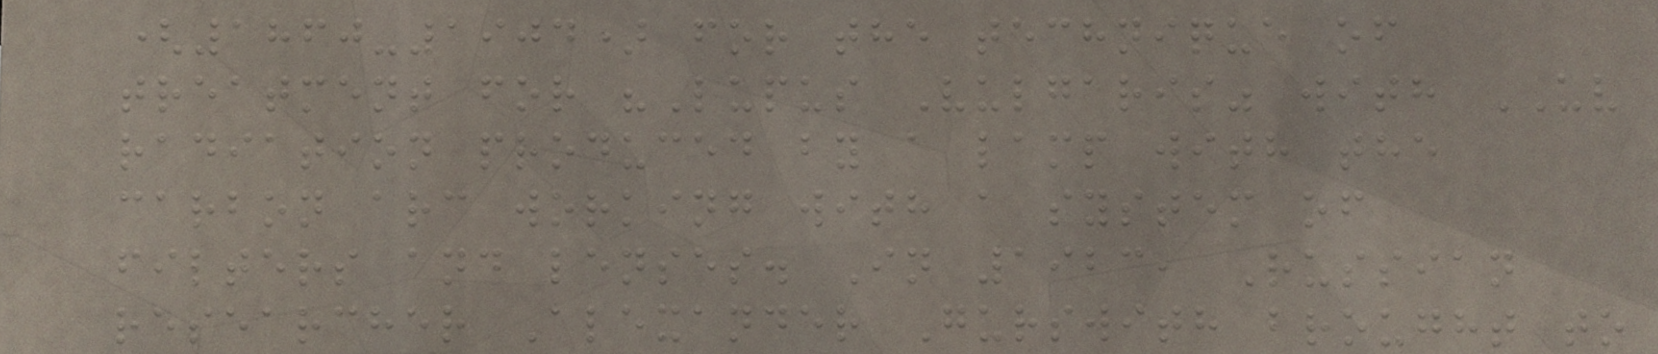(1860-1904) for the technique of
treatment for "Lupus Vulgaris" with UV
radiation produced by a lamp with the
carbon arc working with a system of
filters and lenses. In 1923, Russian
researcher Alexander Gurswith brought to
